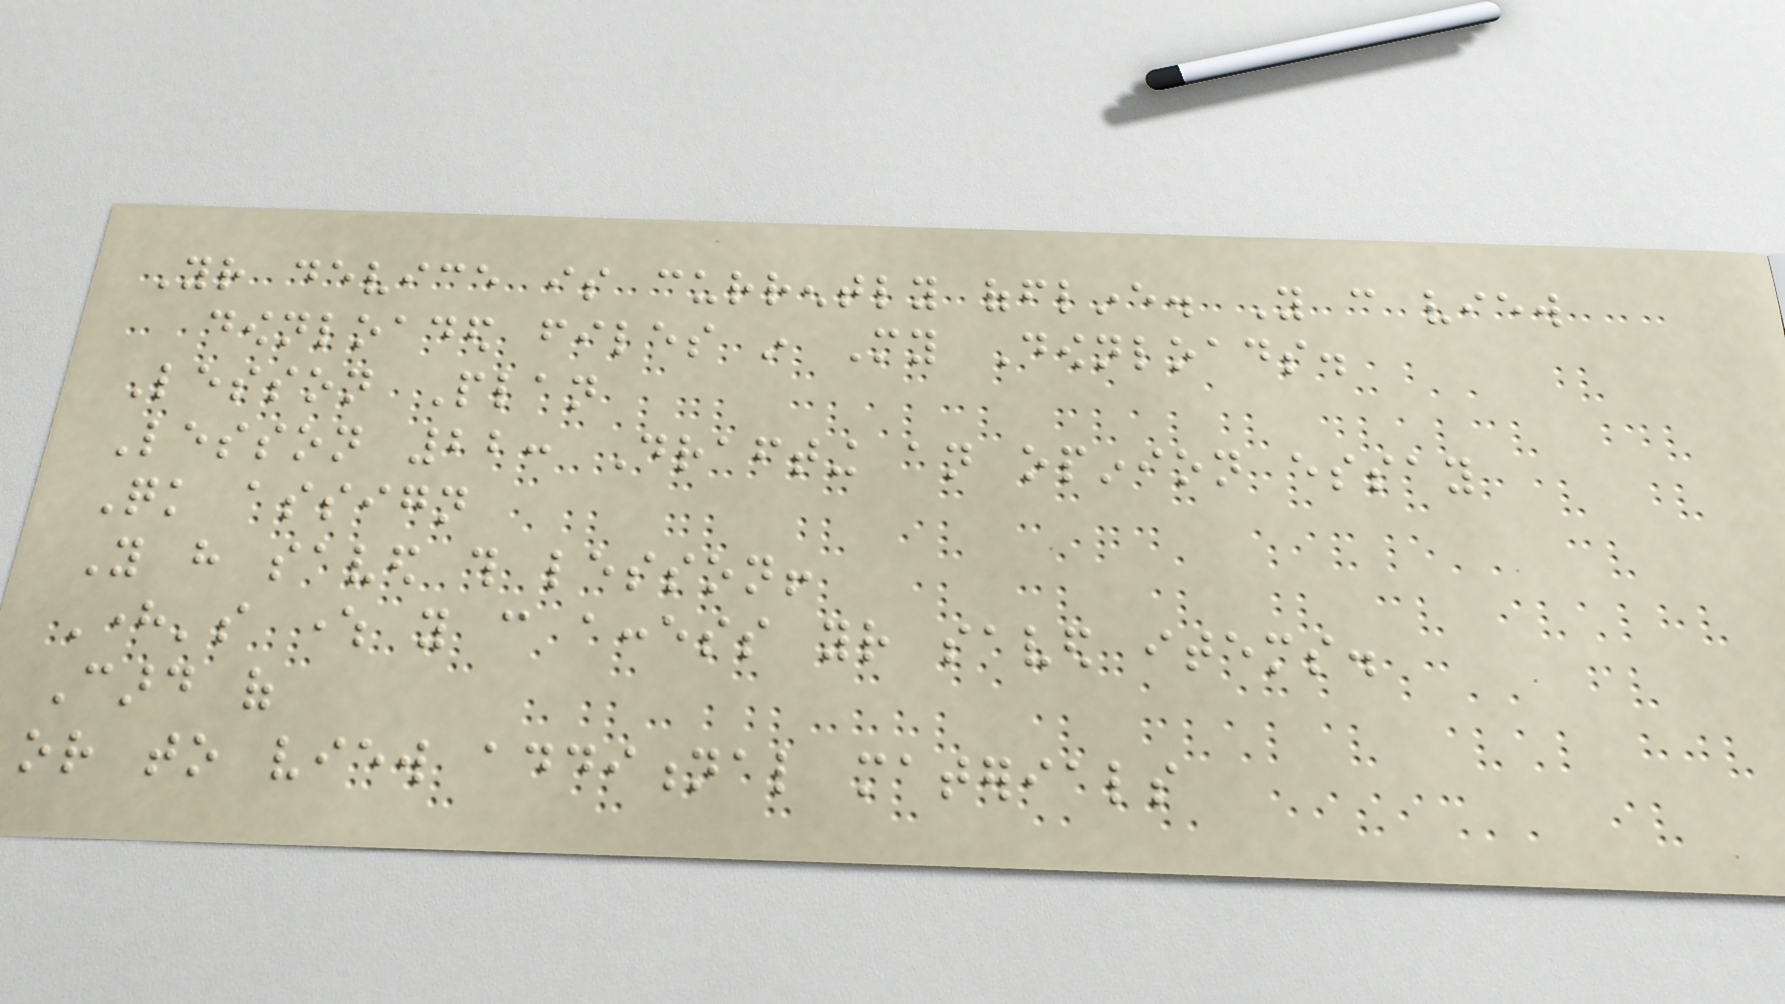Your device is currently offline. You can view
downloaded files in My Downloads.
Lesson Plan
Lesson 22: Drafting an opinion essay
Quick assign
You have saved this lesson!
Here's where you can access your saved items.
Card of
or to view additional materials
